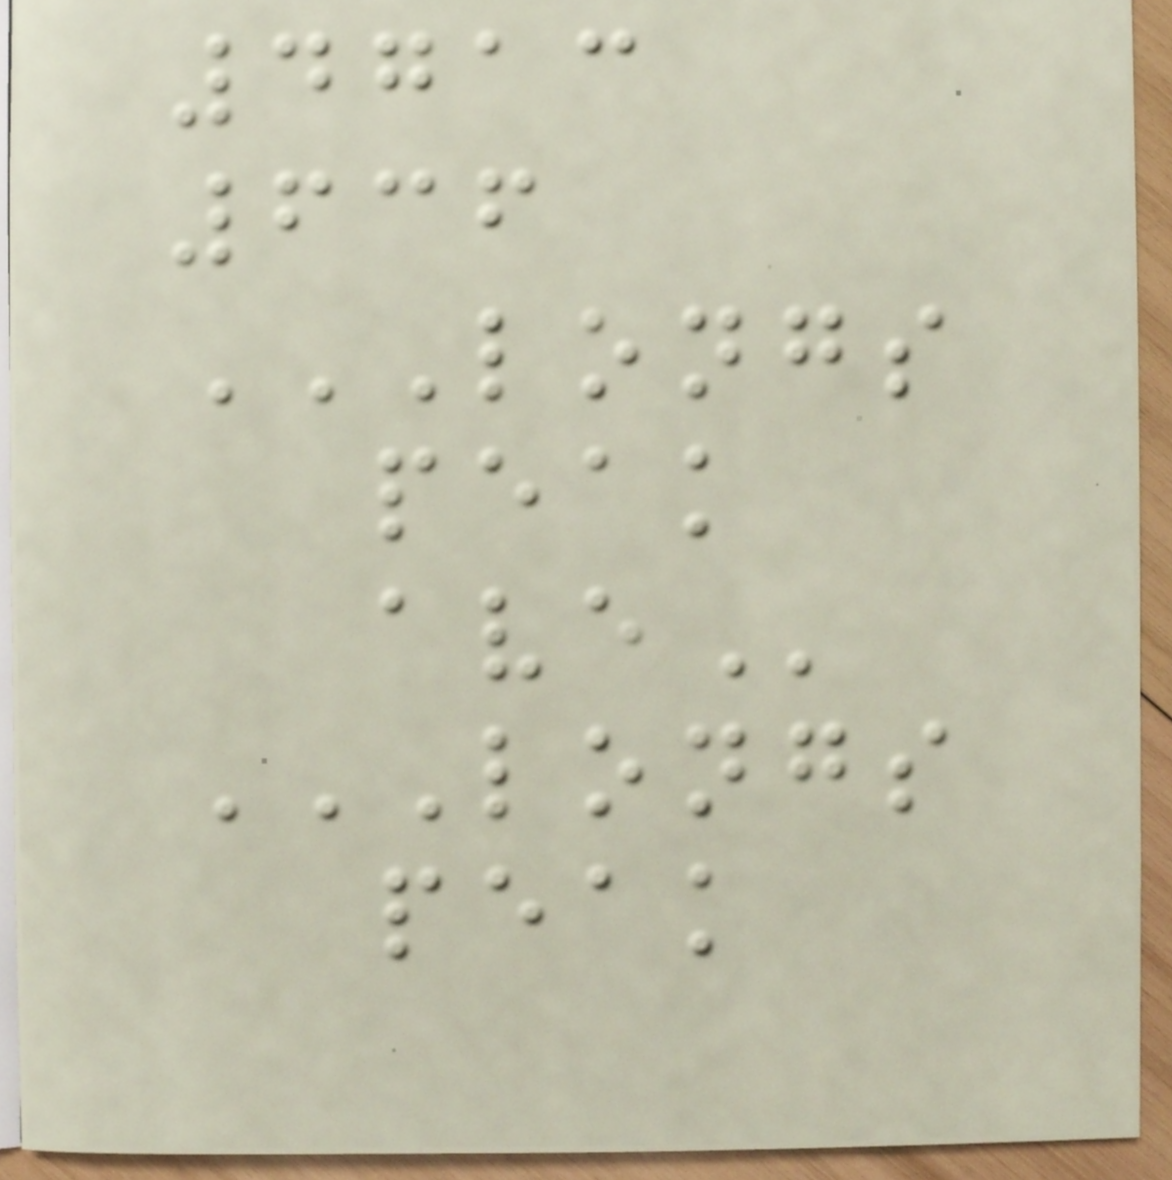4713
636
LONGS
PEAK
AVE
LONGS
PEAK
